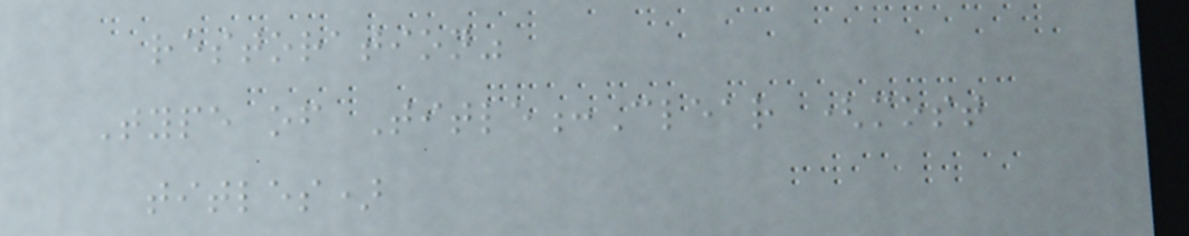restoration"
Type of Title:Clear (most
titles)
